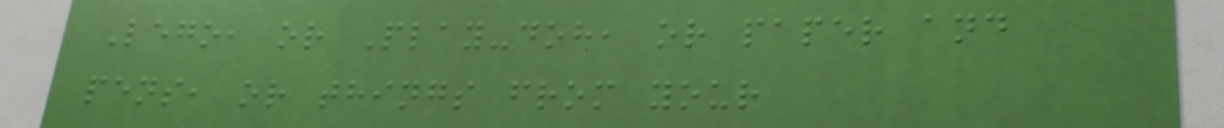Lego, or Play-doh, or paper and
pens, or things from your
